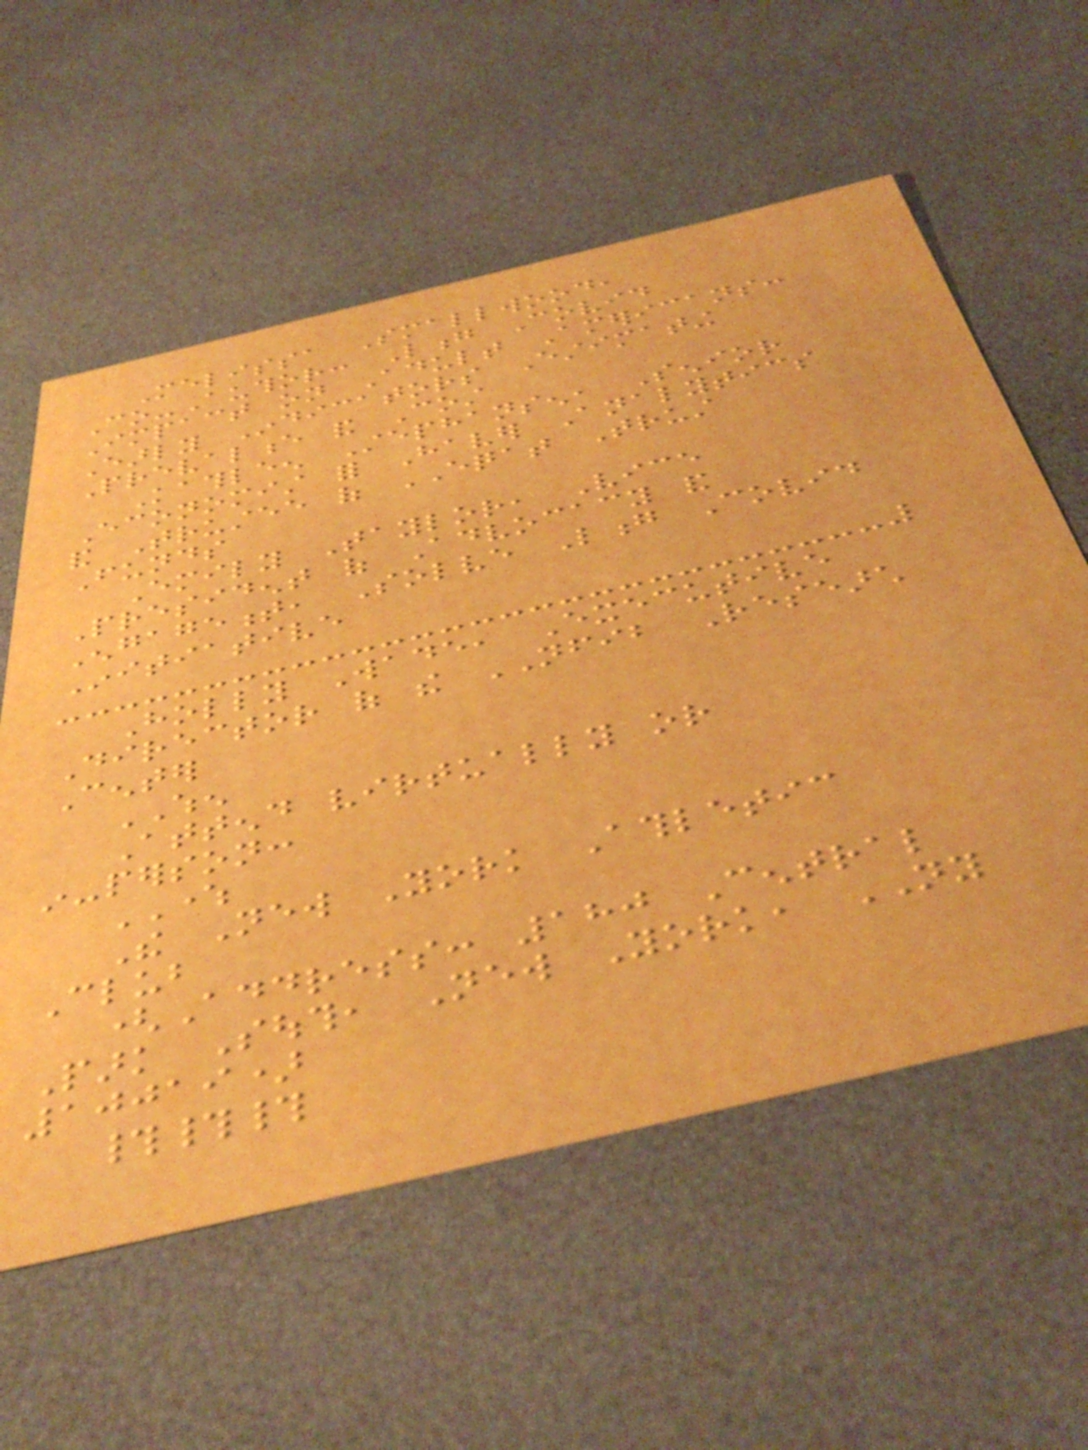Melissa Smallwood,
Co-Author: Long Covid
Impact on Adult Americans:
Early Indicators Estimating
Prevalence and Cost
Kathleen Stephansen, Senior
Economist for Haver Analytics
and Trustee of EQAT Trust
Funds
Emily Taylor, Vice
President of Advocacy and
Engagement, Solve Long Covid
Initiative
Holly Wade, Executive
Director of the NFIB Research
Center
WHEN
Attend virtually or
in-person:
WHERE
The New York Athletic
Club
(Address: 180 Central
Park South, New York, NY
10019)
###
